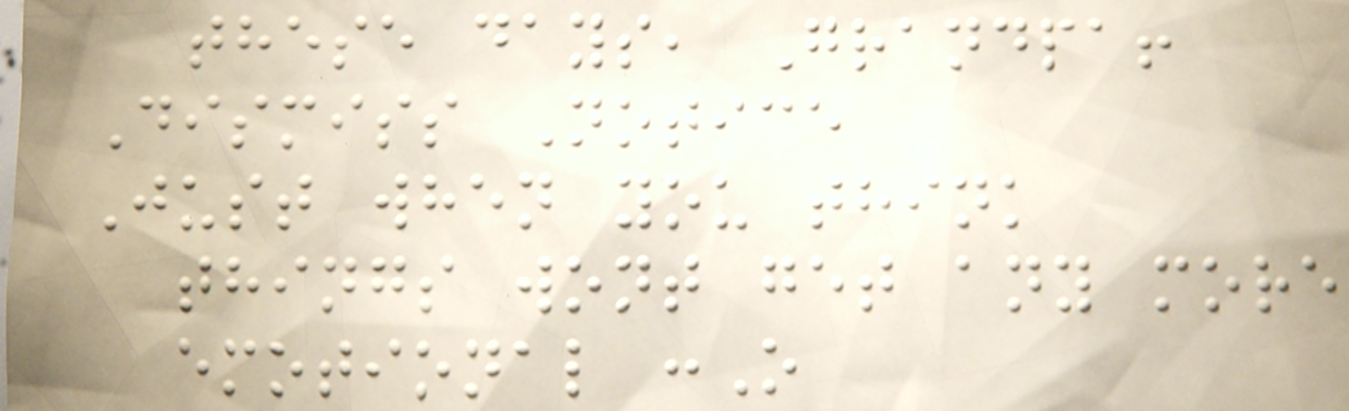these days, Grandpa!
Dismiss Notice
Just when you think
things wont get any more
emotional :O
